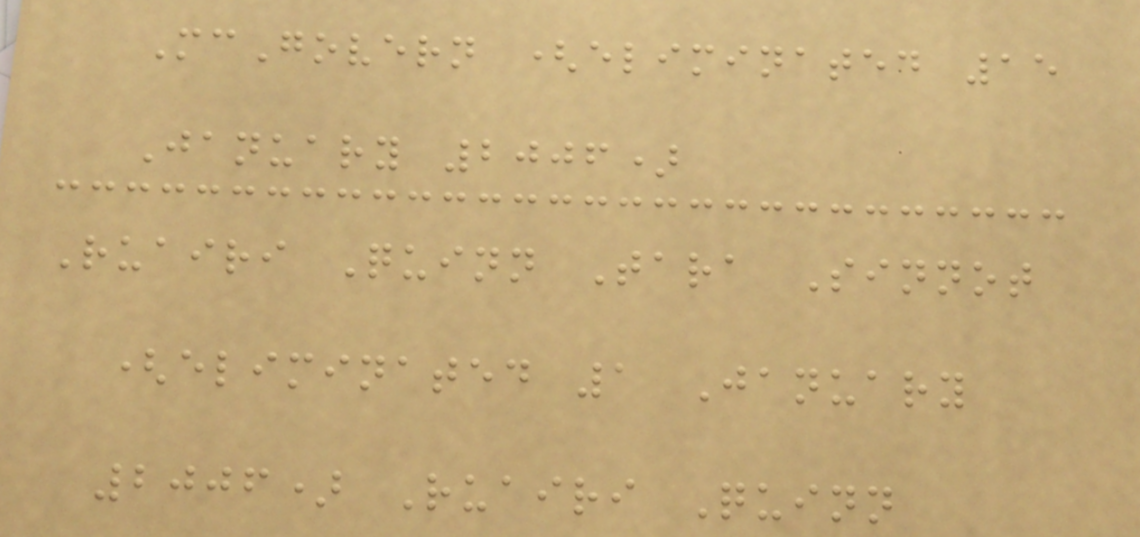McGovern (eliminated 15
January 2006)
Ruairi Quinn Tara Sinnot
(eliminated 1 January
2006) Ruairi Quinn
